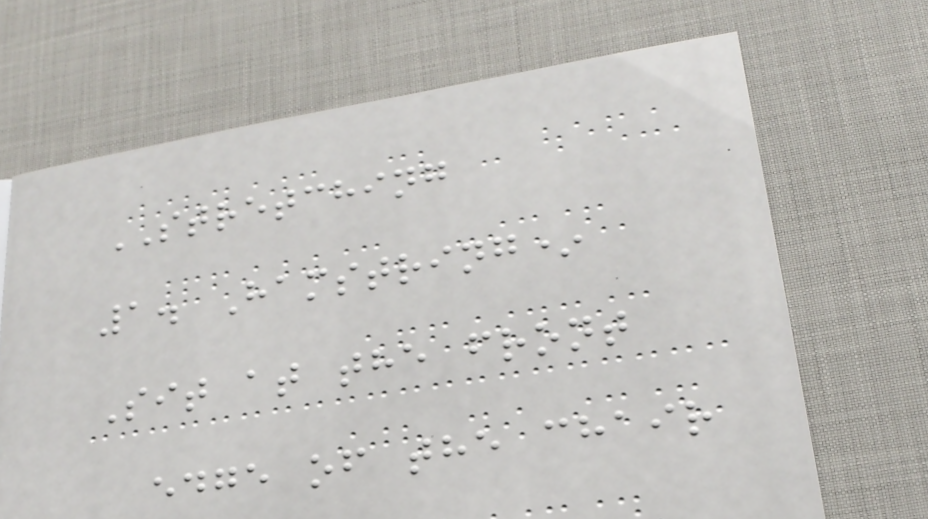STRETCHING
1. Hamstring*
Sit at the front
edge of the chair
